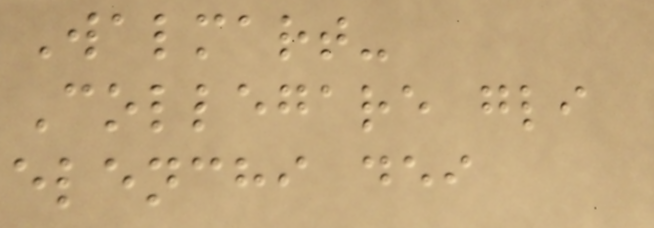Walmart-
Collegare gli
elenchi dei
